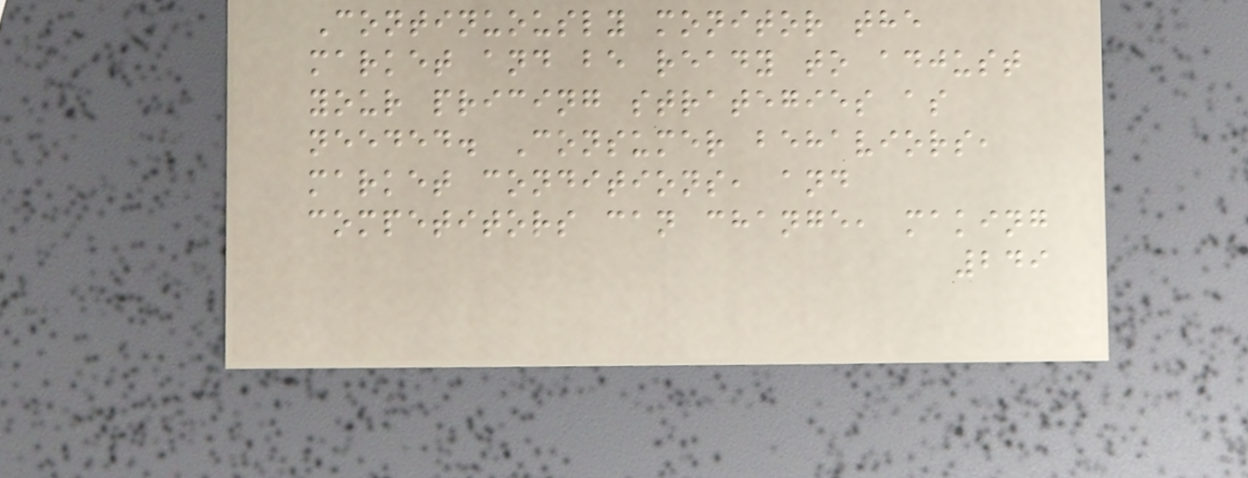Continuously monitor the
market and be ready to adjust
your pricing strategies as
needed. Consumer behaviors,
market conditions, and
competitors can change, making
249
